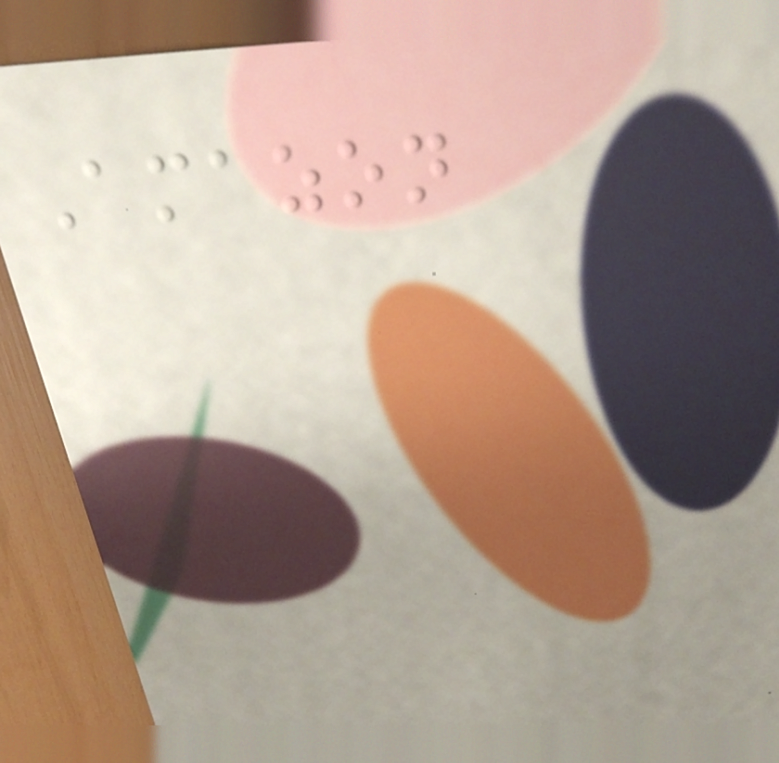Amazon
